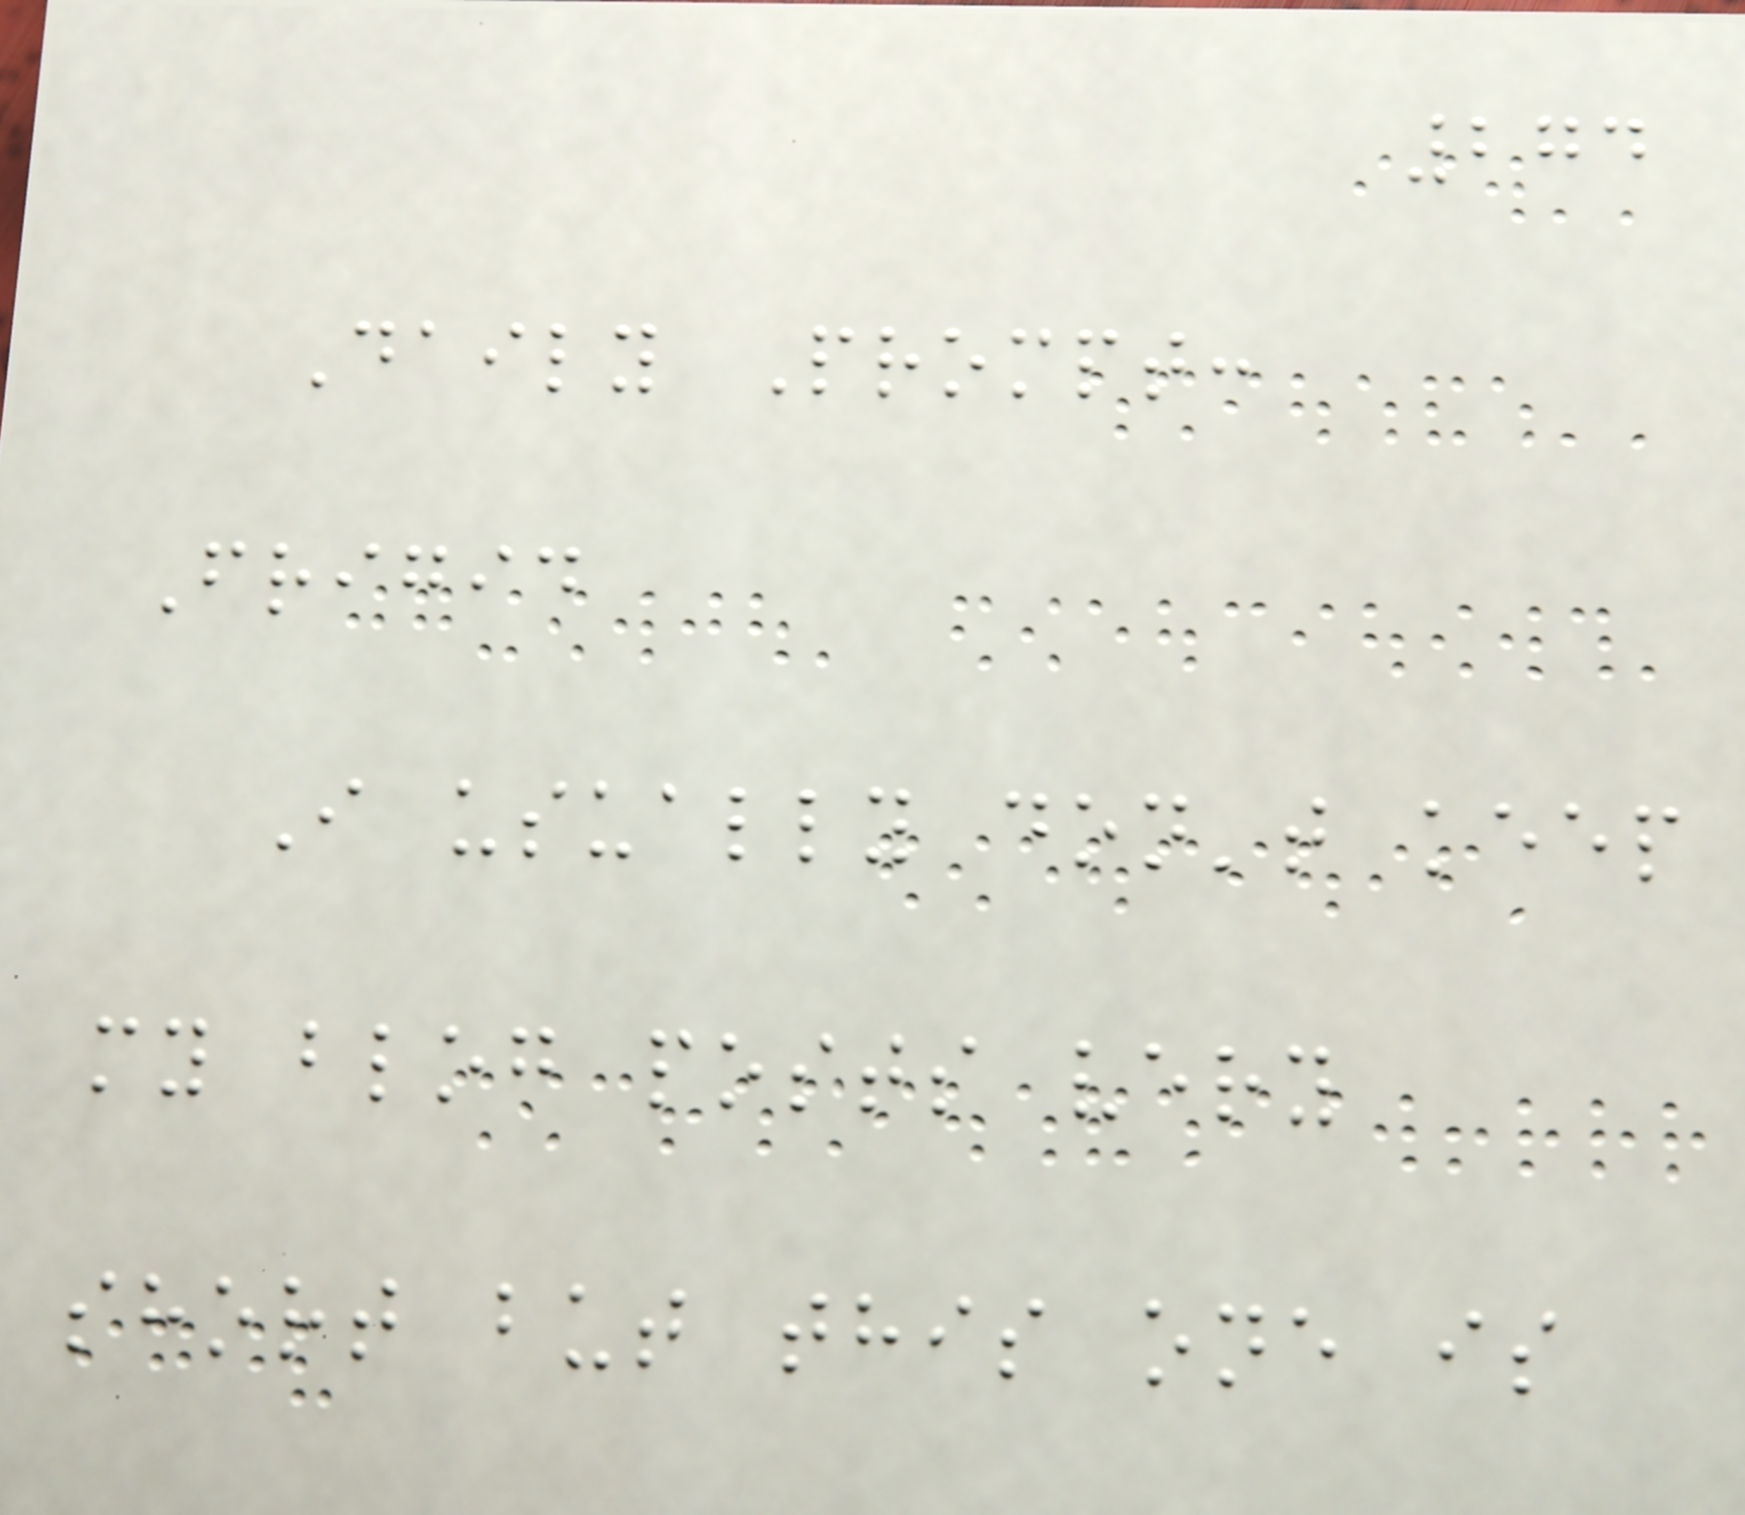274
Daily Prompt:
Frigid
I usually don't keep
my blog posts very
short but this one is
